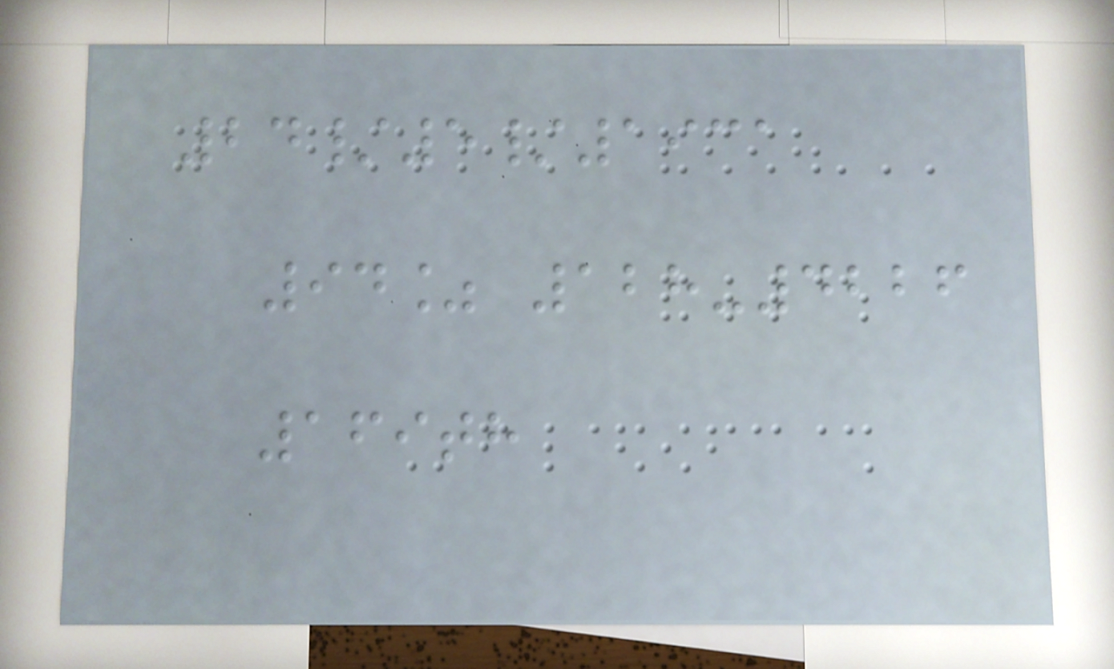24/5/1931
94% 128-4226
169th
